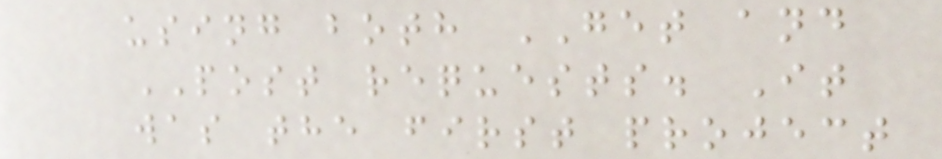using both GET and
POST requests. It
was the first project
